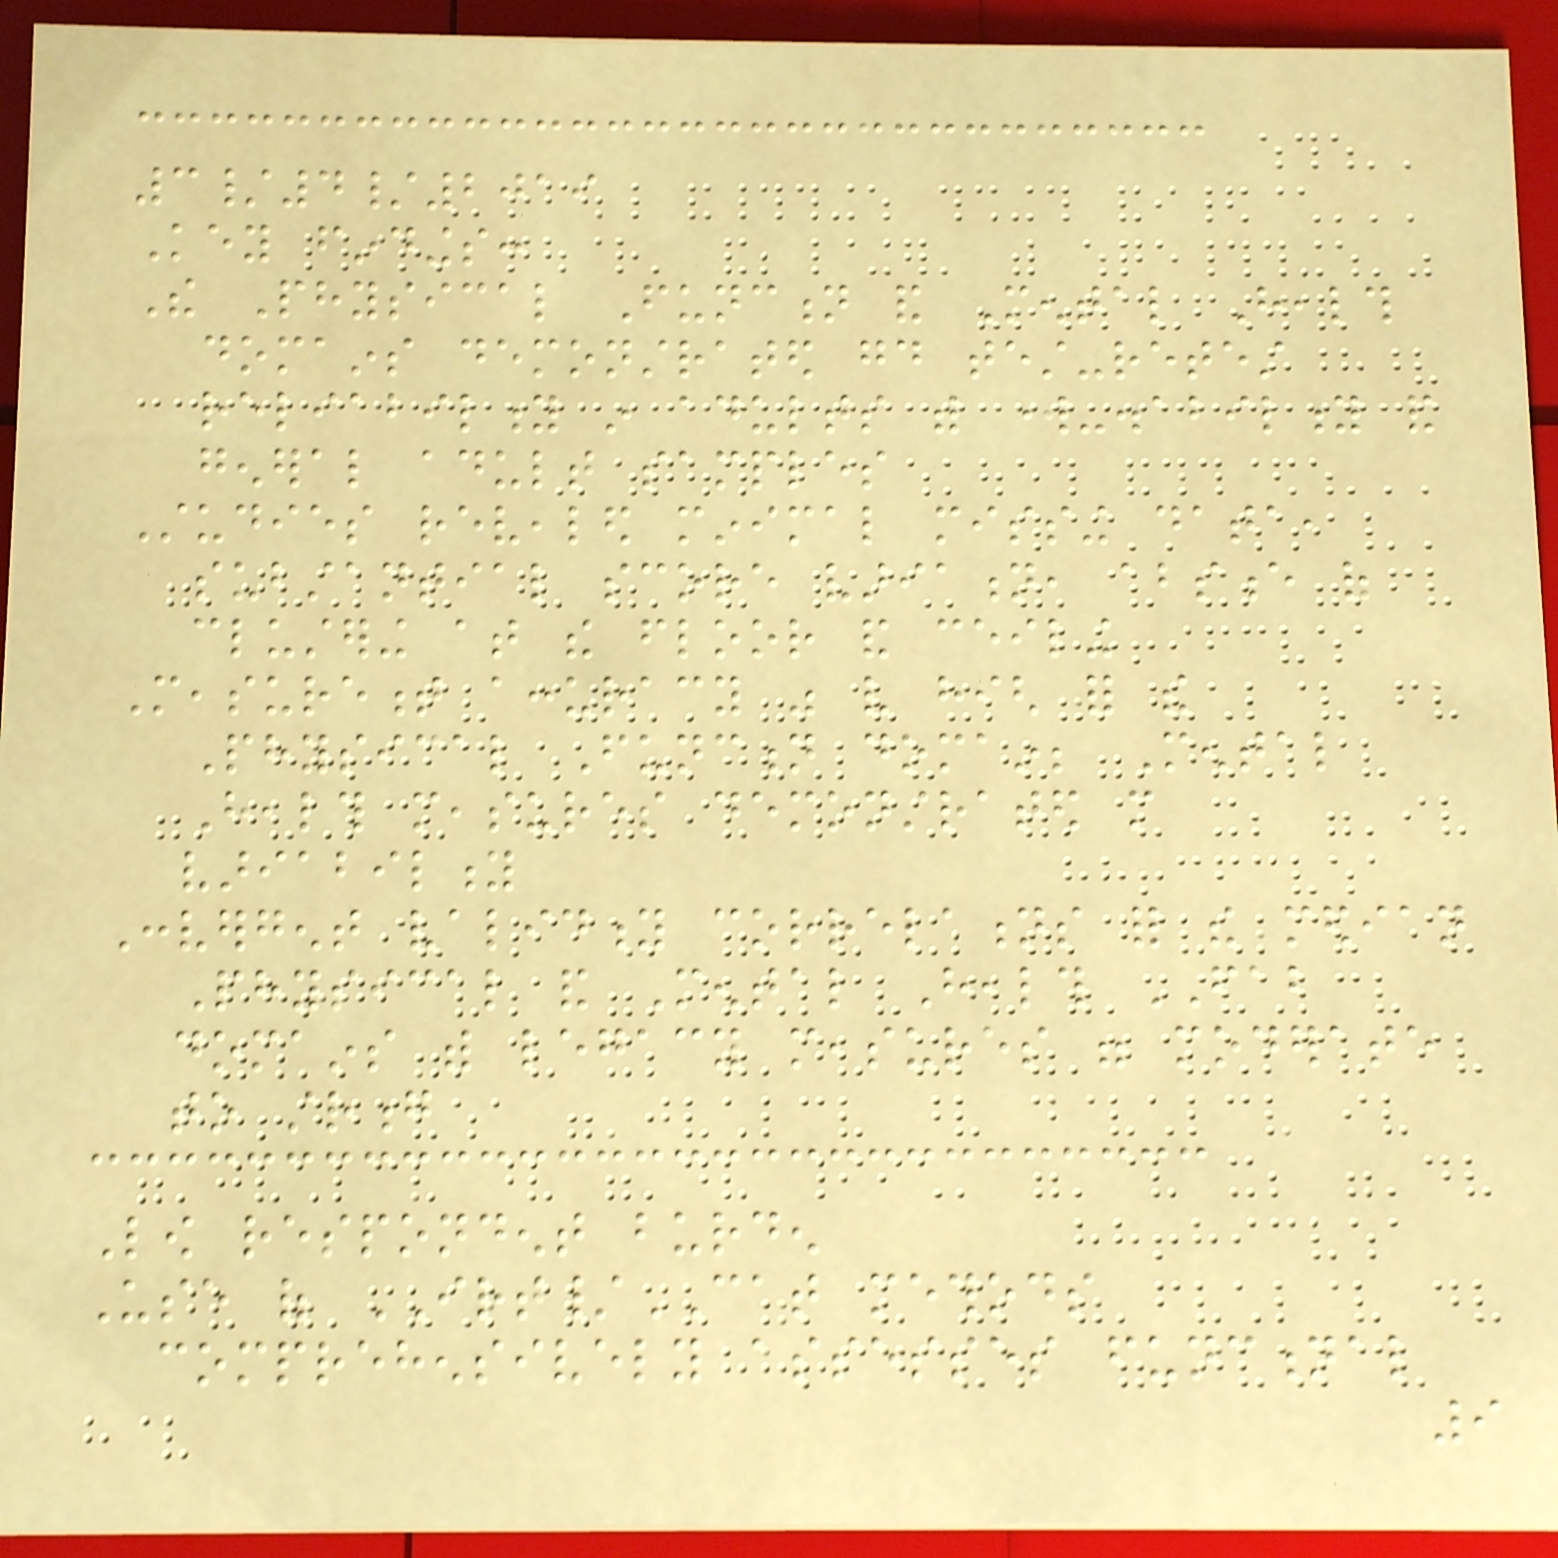3/4/2019
Key findings:
The Physical Function and Mental Health
domains demonstrated good test-retest
reliability in adults with work-disability and
general adult samples
Studies revealed minimal missing data,
substantial score variation, absence of
clustering at the floor and ceiling
Measurement accuracy was very high for the
Physical Function domain; Mental
Health measures demonstrated more
variability
Convergent validity correlations for the median
Physical and Mental Health FAB
domains with legacy measures were moderate
to strong
Low respondent burden
Use of IRT/CAT methods
comprehensively assesses functional
9
